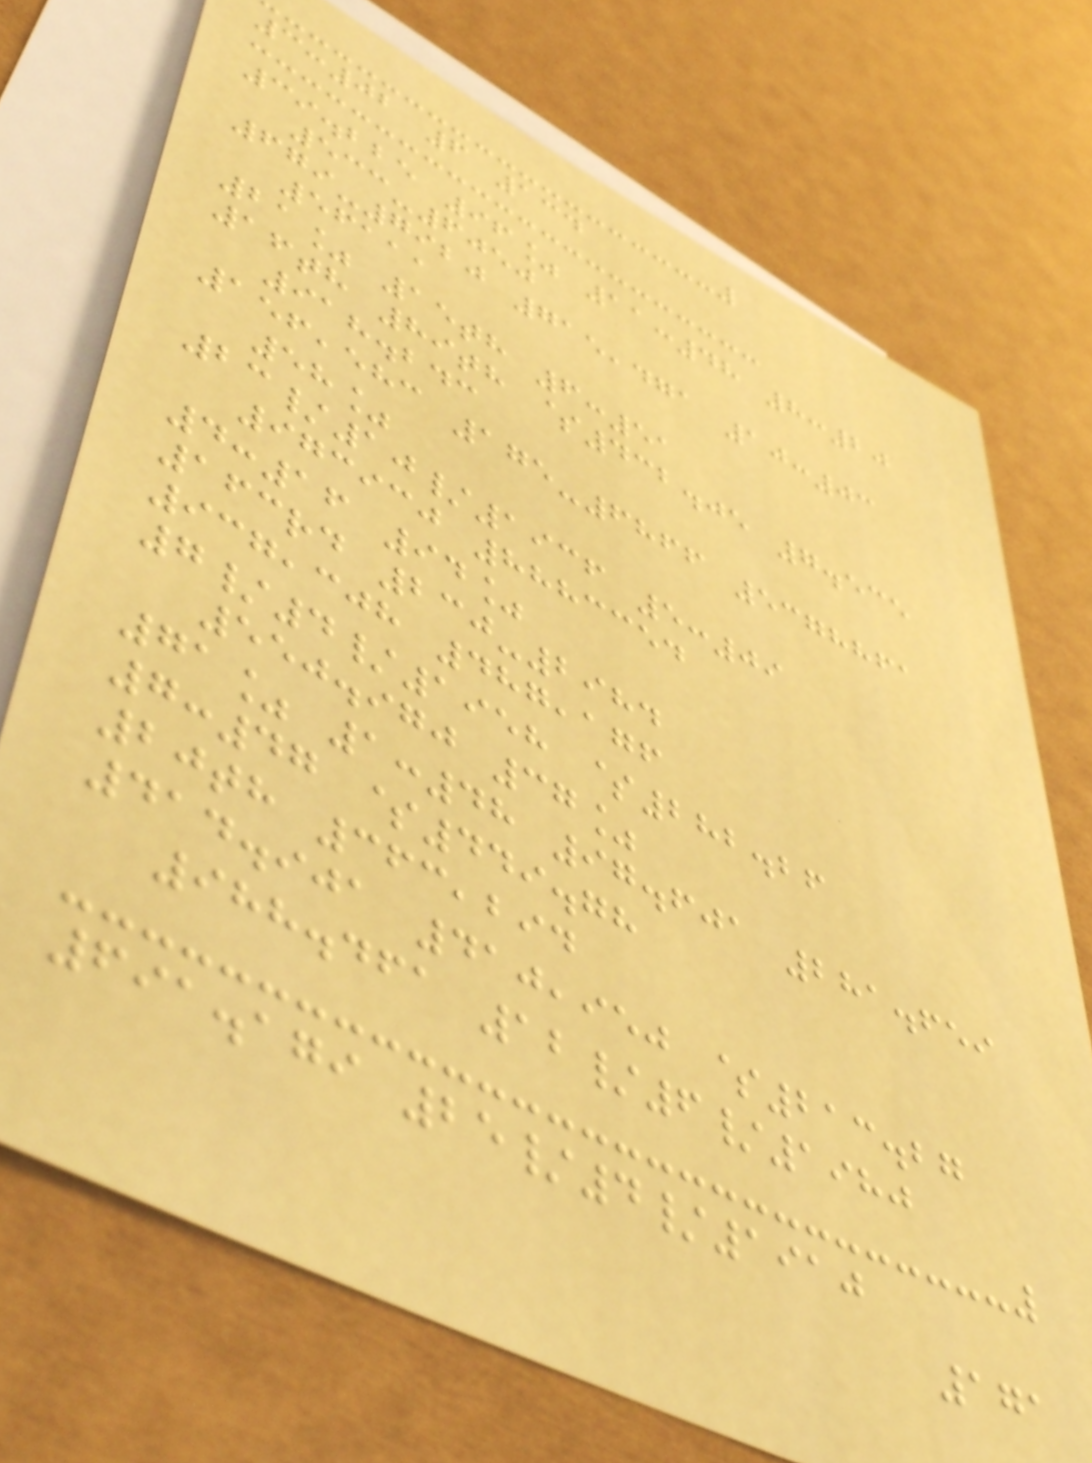3:02 6 134
39.225 96% 11:48 8:20
533-6050
679-7920 715,471 10:03
56111
21% 15th 6:51
16th 89th $432.05 7.535
918.243
156,583 175-6866 5378861
58%
23/10/1936 5:09
973930 8883354
4:16 94%
163rd 230-2984
937,308 487,176
7/4/1958 $282.26
550.970 37%
71% 1:48 97.601 281.659
7:47 $449.78
20th 363,294
414.901 410,950 $213.27
988.461 12/6/1980
691.179 25/4/1910
171
